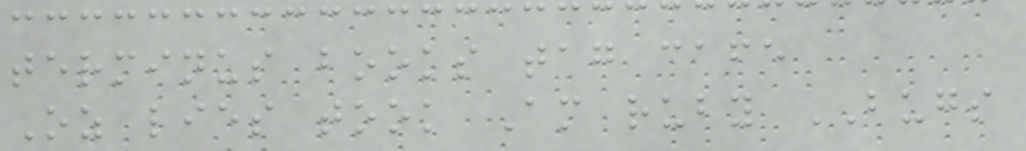terminus books tag cafe
Oz lies took Am ruby BUGS
